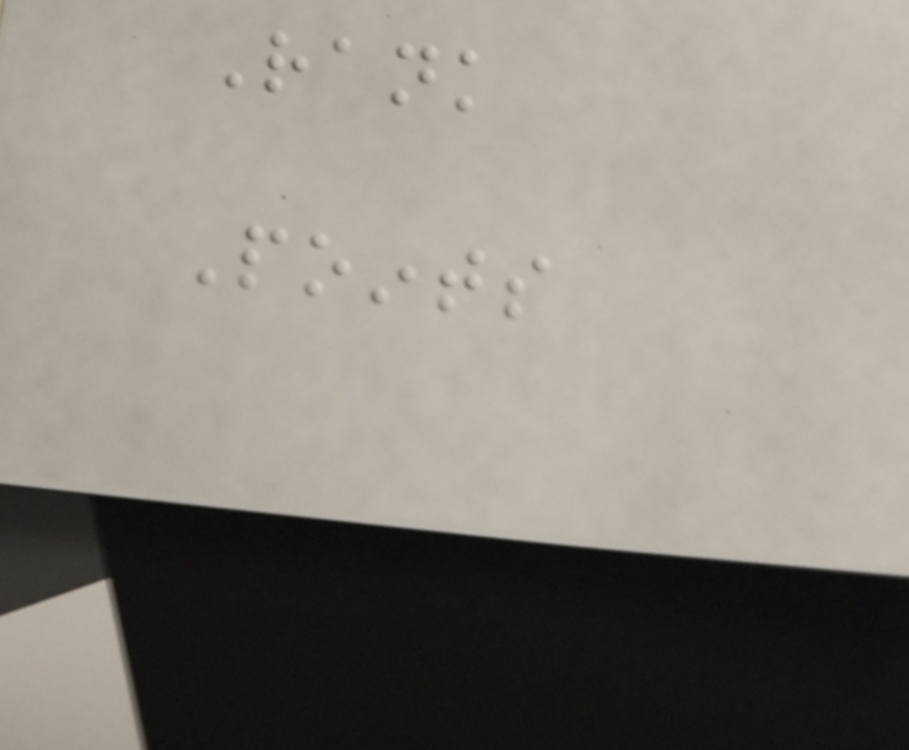Rank
Points
